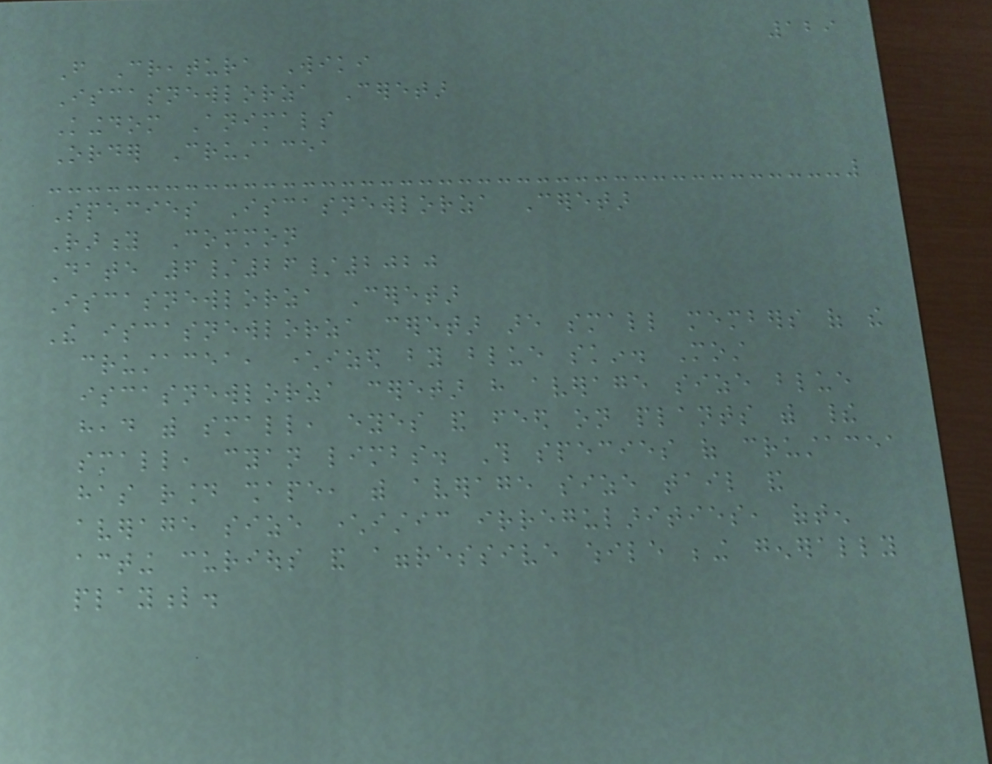129
From Creatura Wiki
Iscasnewlorza Ceretar
Kingdom Animals
Order Crustacea
Species Iscasnewlorza Ceretar
Rarity Common
Date 6/26/2020
Iscasnewlorza Ceretar
The iscasnewlorza ceretar are small members of the
crustacea, characterized by blue skin. Most
iscasnewlorza ceretar have average size blue
head with small, eyes and feed on plants with their
small, cyan limbs. This species of crustacea
has round shape, with average size tail and
average size characteristic irregularities, often
acting curious and aggressive while being generally
playful.
